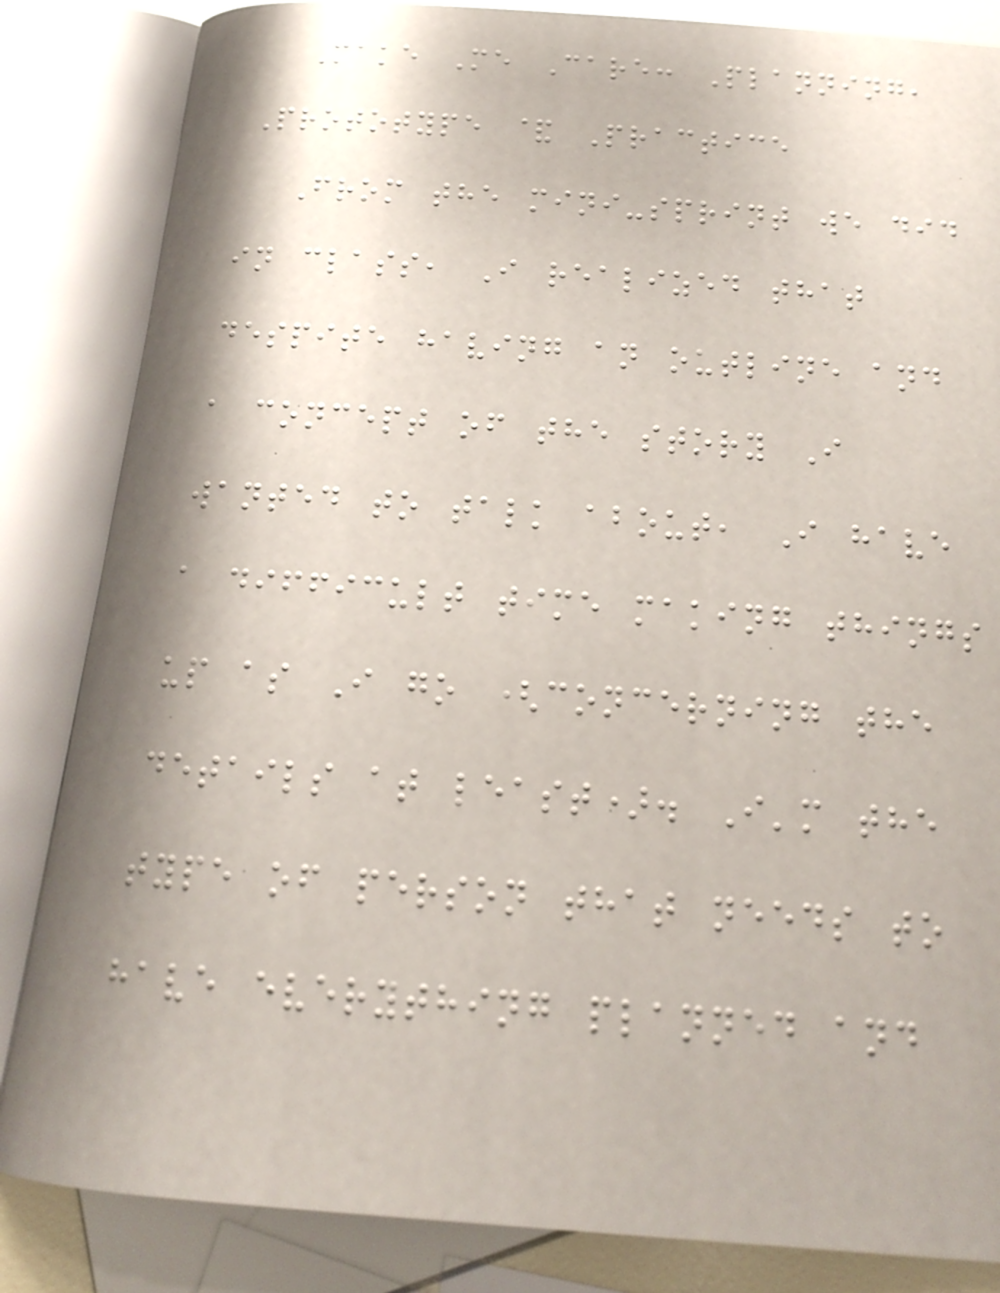Make Me Care: Planning,
Prototype & Practice
From the mini-sprint we did
in class, I realized that
despite having an outline and
a concept of the story I
wanted to talk about, I have
a difficult time making things
up as I go (concerning the
details at least). I'm the
type of person that needs to
have everything planned and
